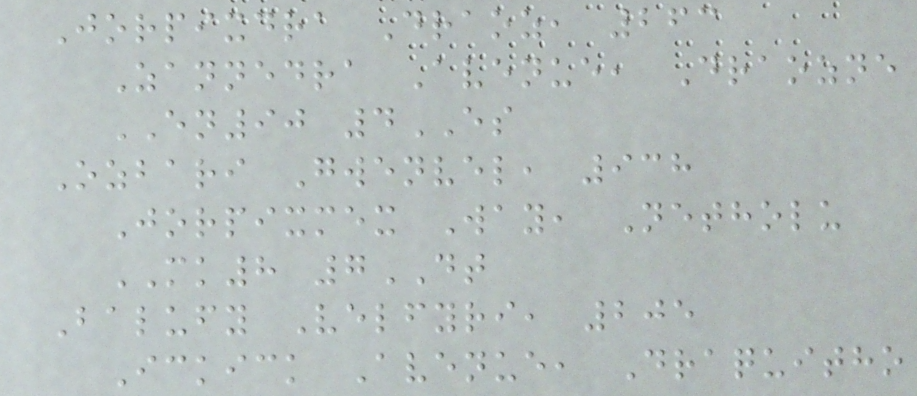Jorpixdra Draoz, 263
Zannedra Avenue, Draozne
EN90 4ES
Ozbari Gwenvel, 938
Jorpixmex Way, Netholu
MK8 7DT
Balufy Velfyri, 205
Ickick Avenue, Draquitho
